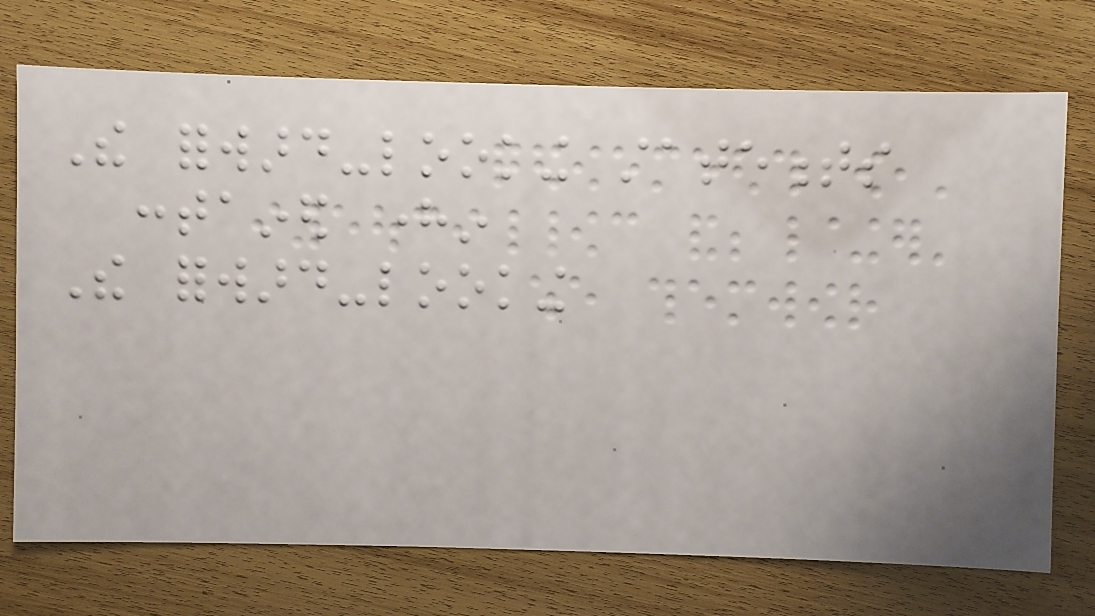The forward-looking statements
contained herein
The forward-looking
